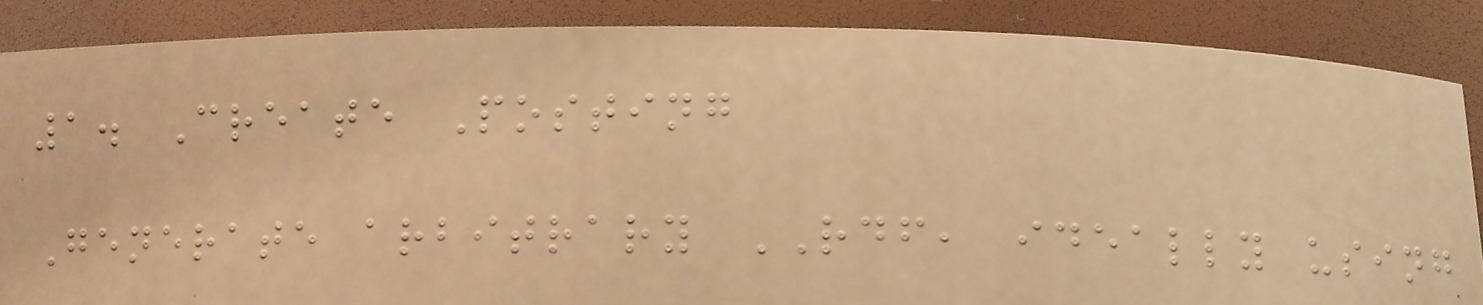1. Create Posting
Generate arbitrary RDF, ideally using
